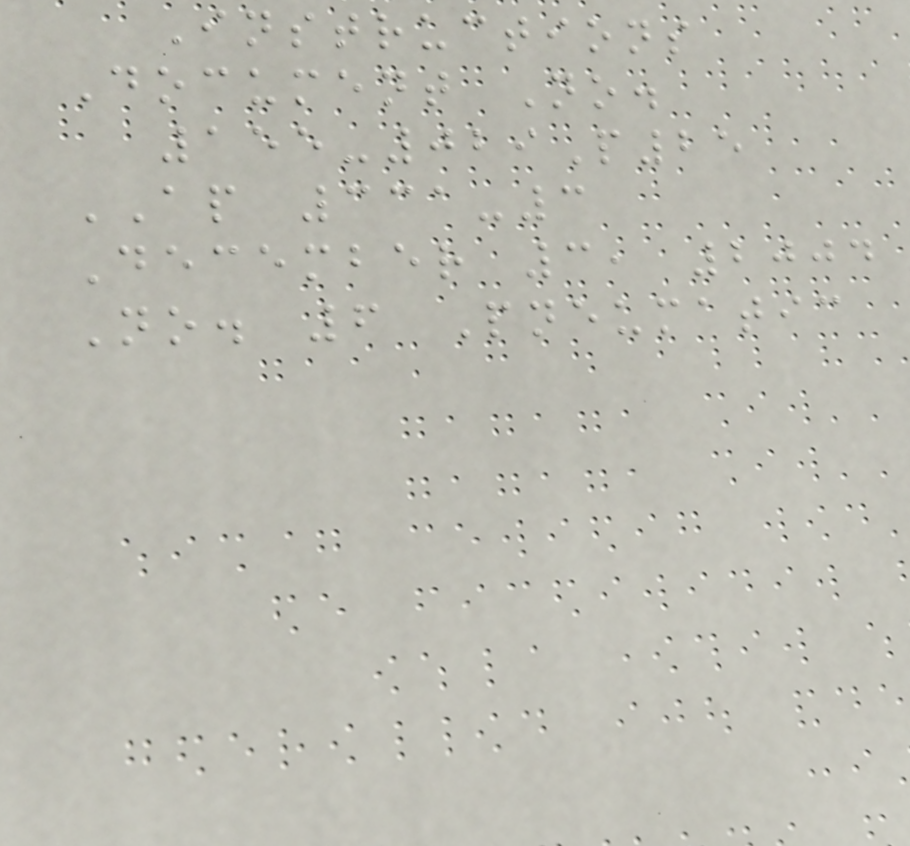Instructions
Document No.
155-029P25
AP 331-3
December 3, 2004
No. 6 Pneumatic
